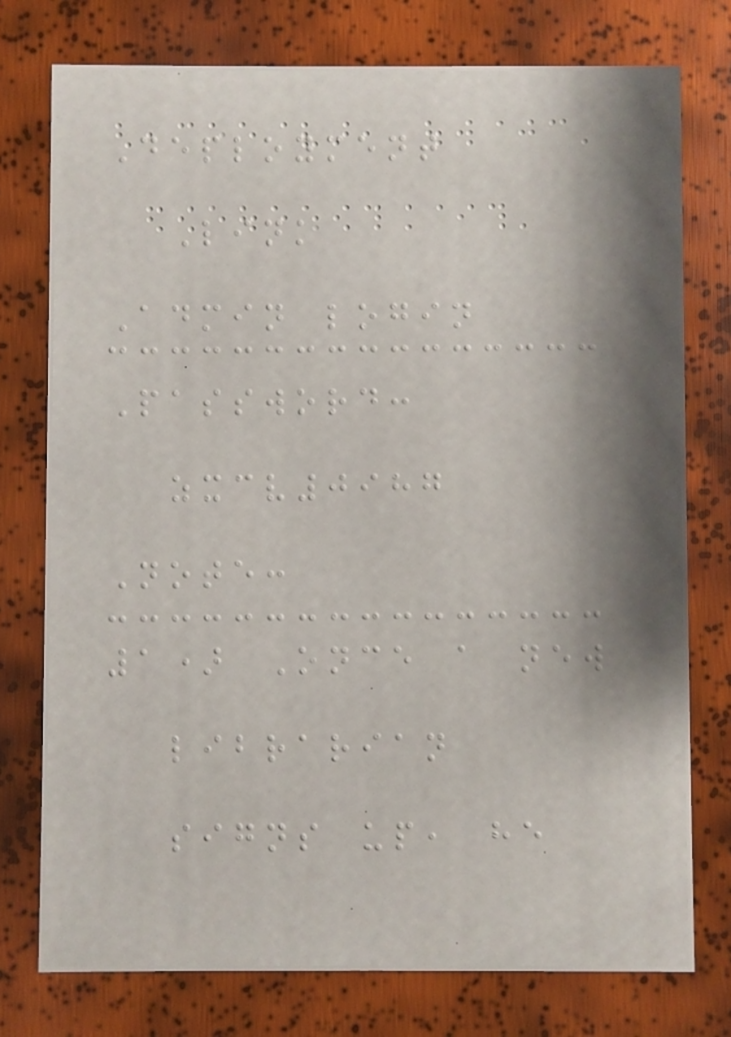Deployment
Link
Admin login
Password:
zxcv0987
Note:
1) Once a new
librarian
signs up, he
